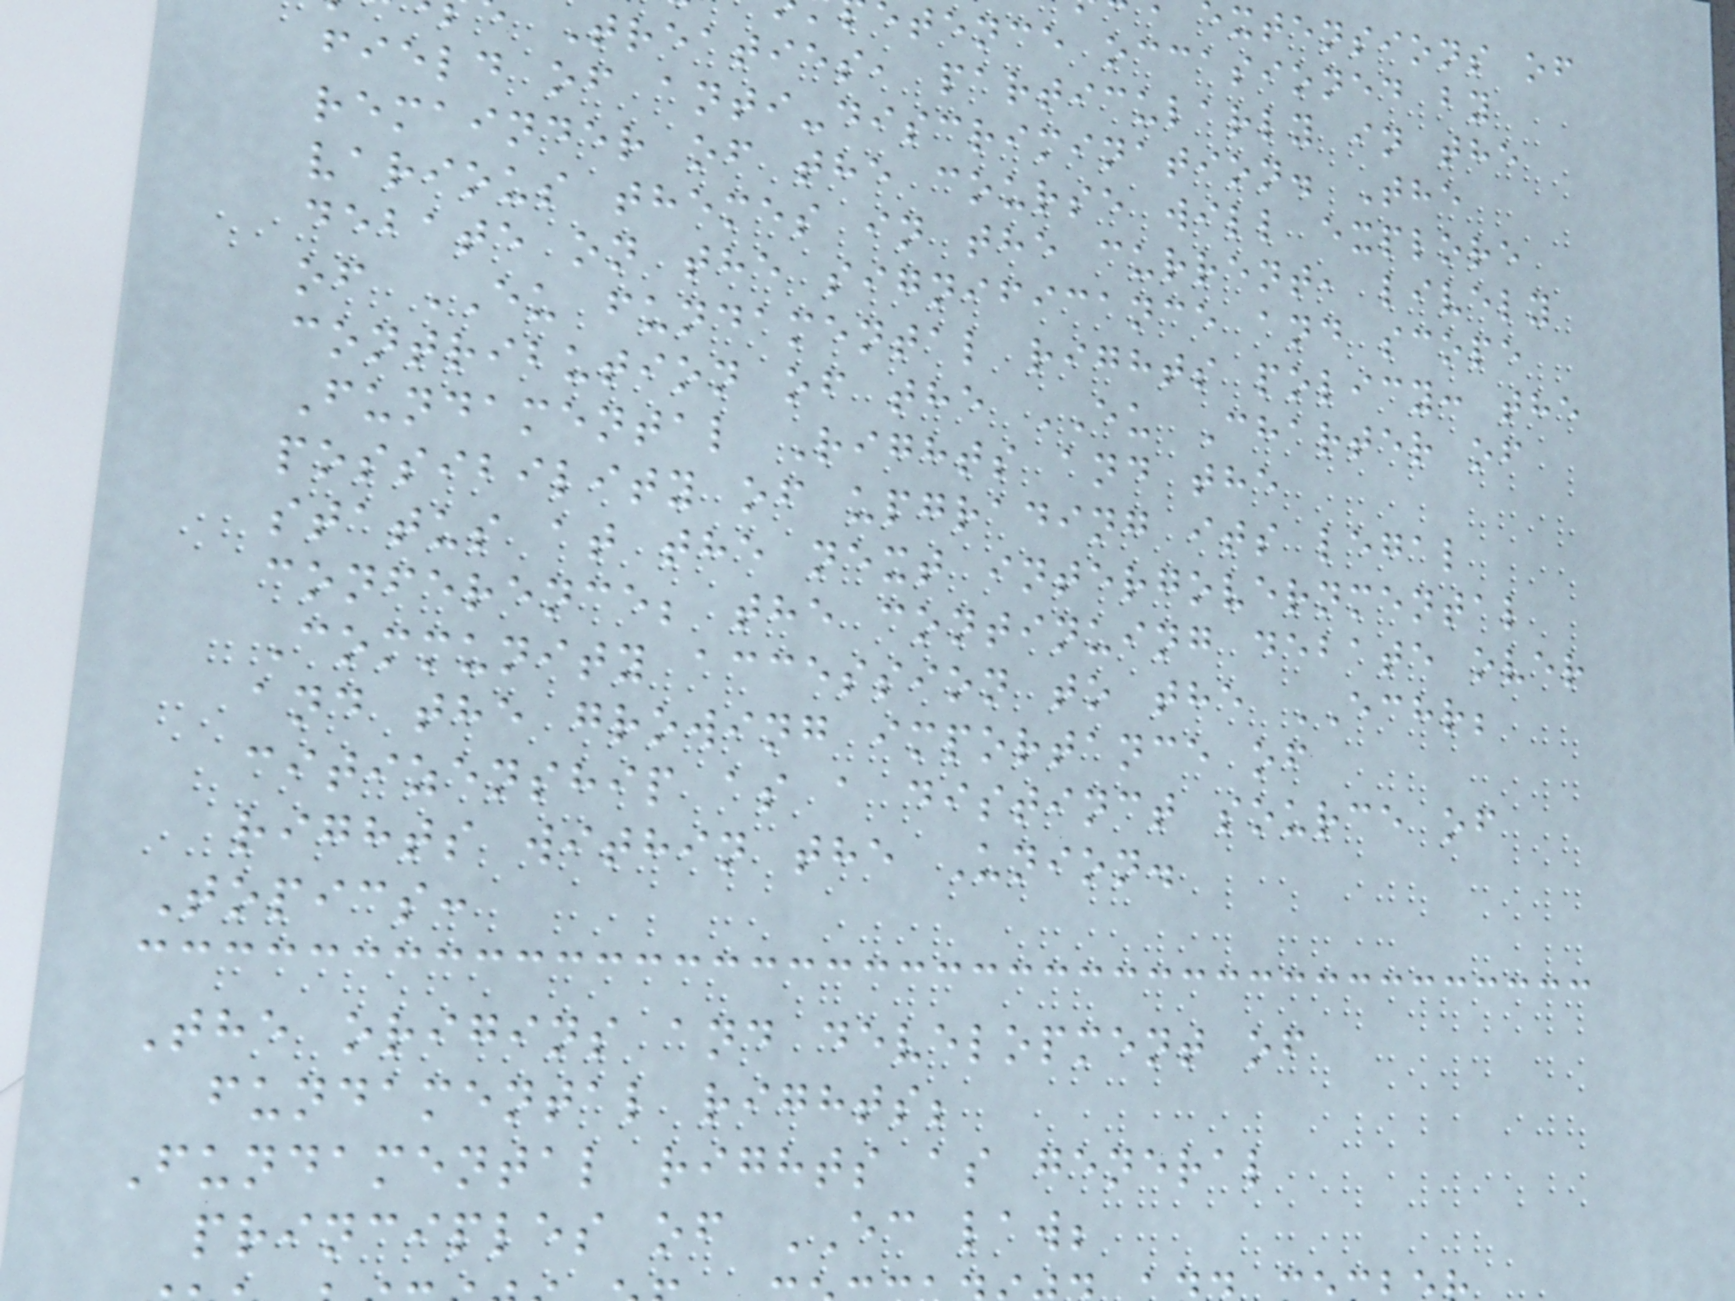xtensions of
tence occasioned by
Treaties, particularly in the
field of anti-discrimination. The
remainder of the course will explore
various themes in the current, lively
debate on the significance and scope
of EU fundamental rights policy: the
contribution of the EU Charter of
Fundamental Rights and the
possibility of upgrading its legal
status at the next intergovernmental
conference; the continuing debate over
Community accession to the ECHR;
and the growing importance of
citizenship as a distinct source of
rights within the Union.
Topics:
The origins and development of
fundamental rights;
Fundamental rights as general
principles of EC law;
